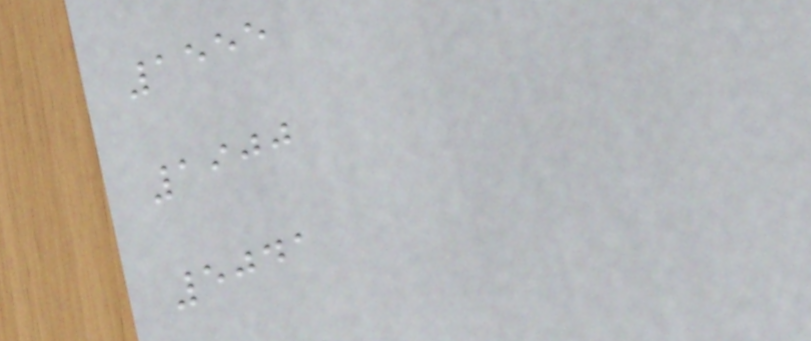1555
1900
5041
